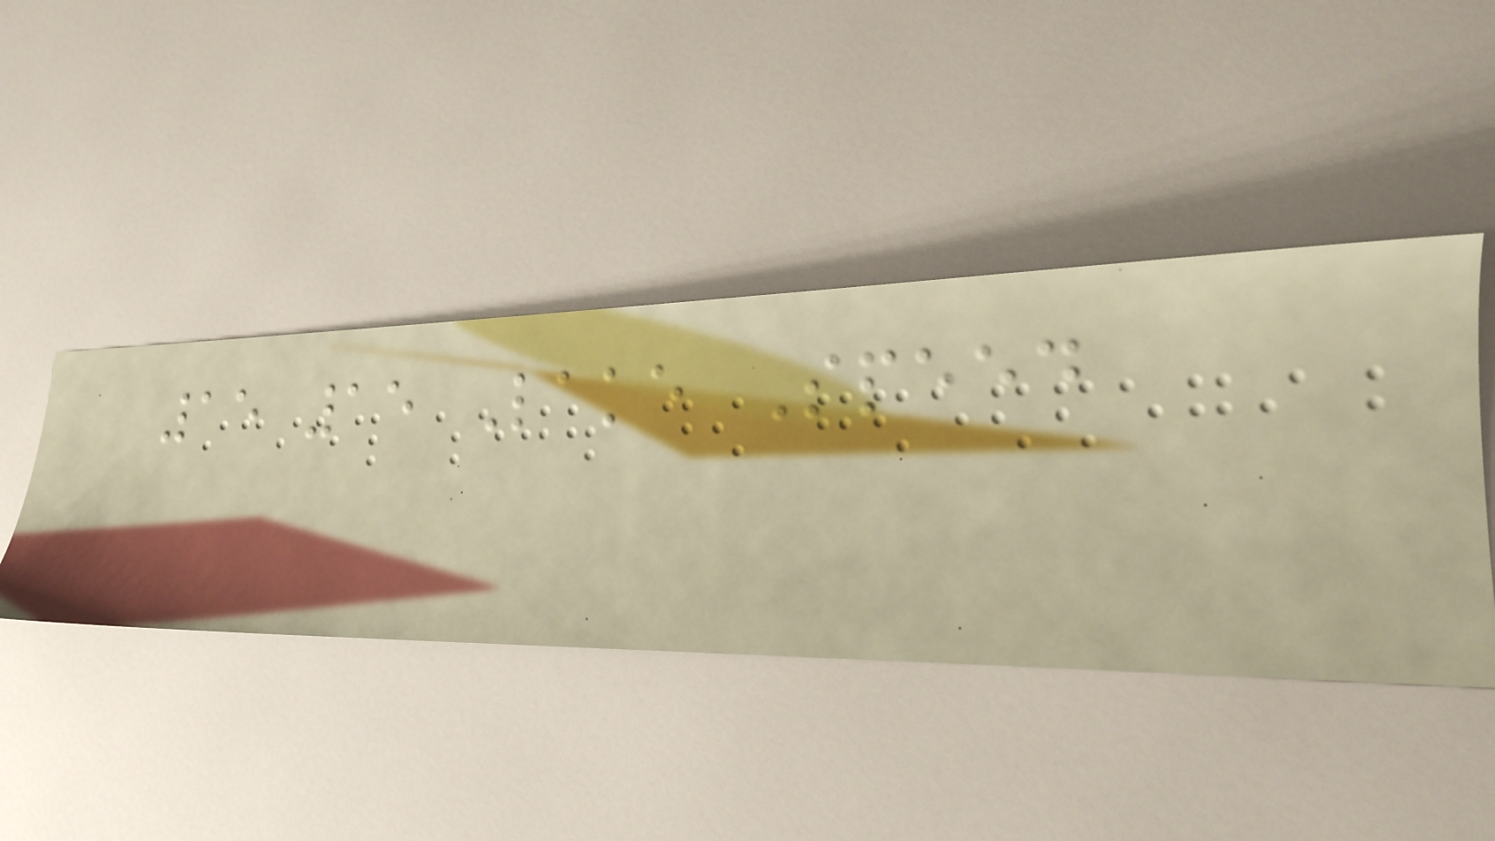15 15 Lake Speed
